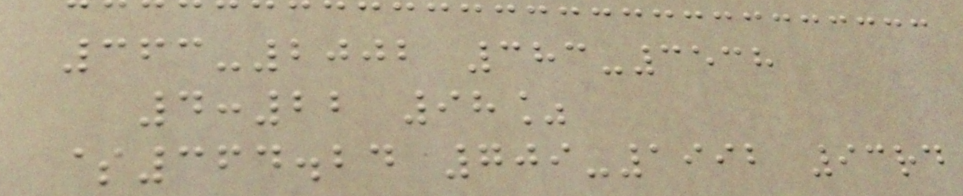363-2002 383-3538
4:22 98%
$364.24 709-1992 93rd
